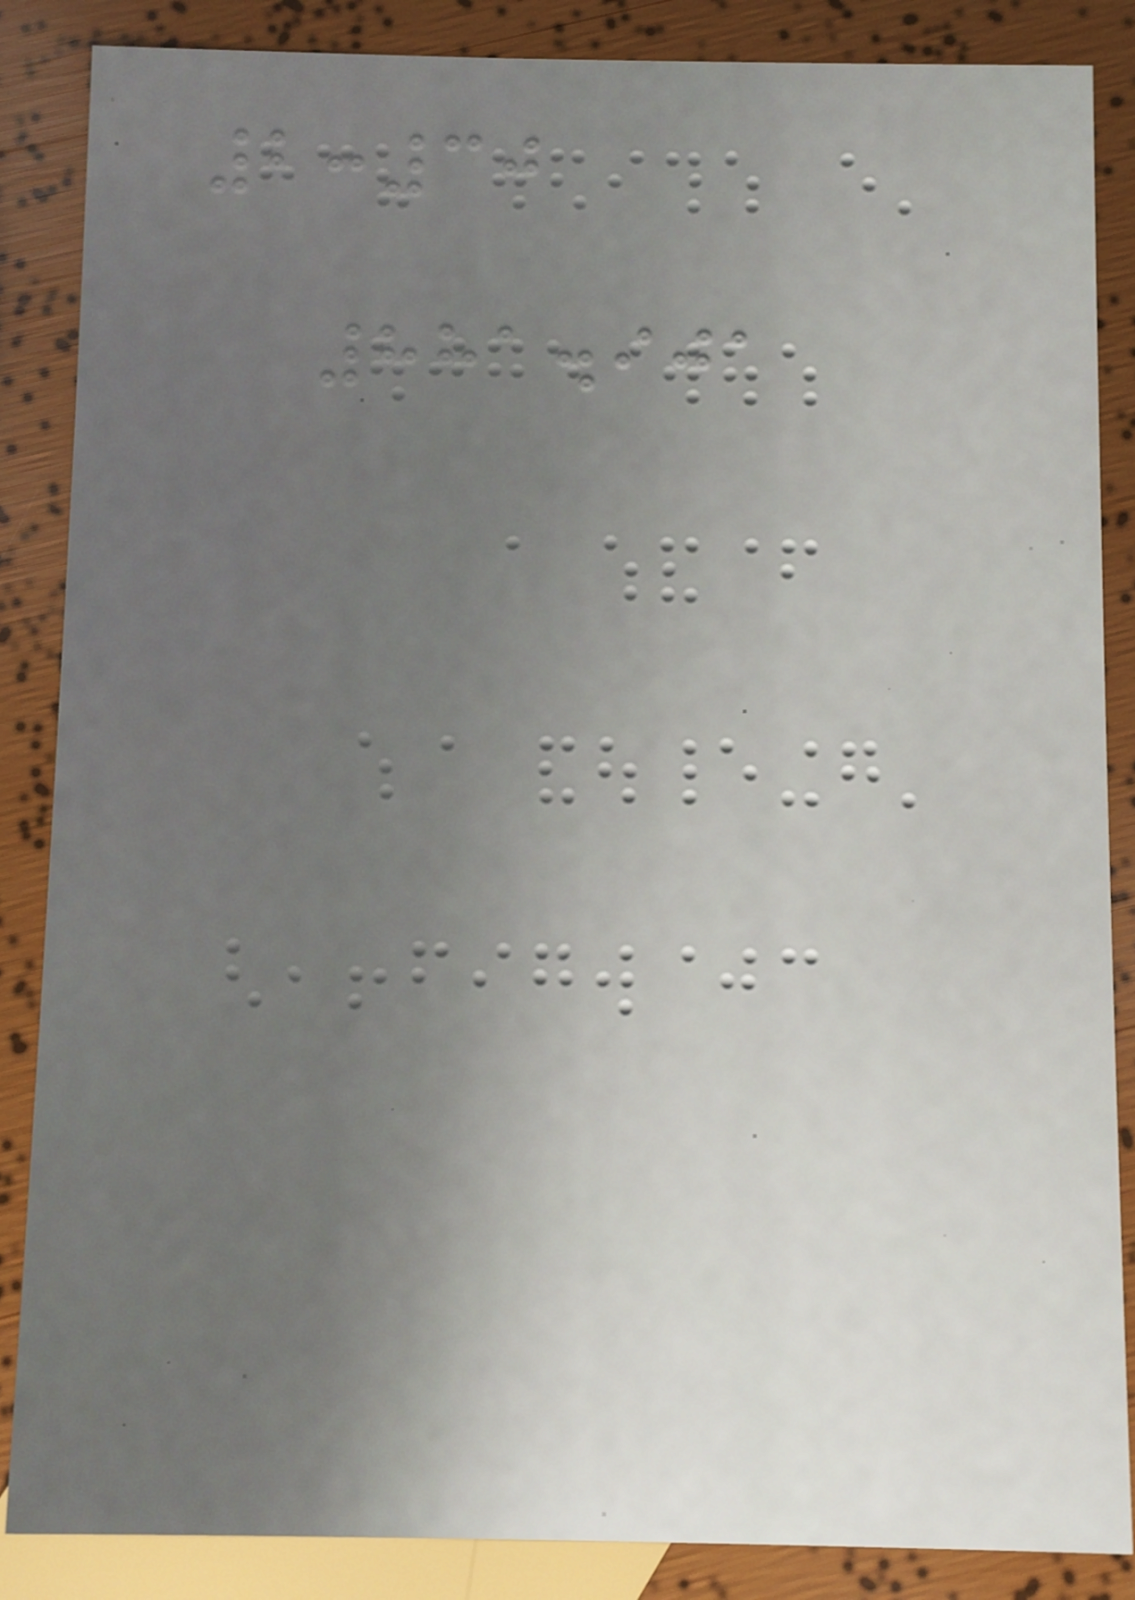2:30
881.901
